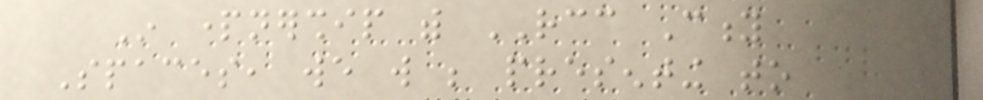In partnership with RCC City
Spaces, we will be presenting to
